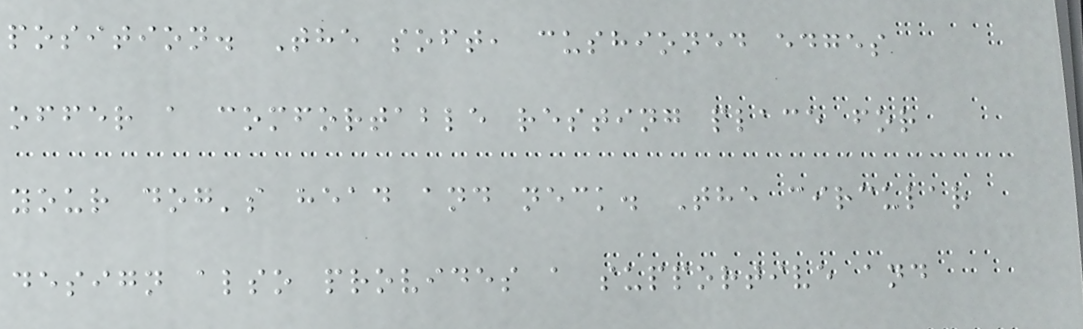position. The soft, cushioned edges
offer a comfortable resting place for
your dog's head and neck. The circular
design also provides a supportive and
